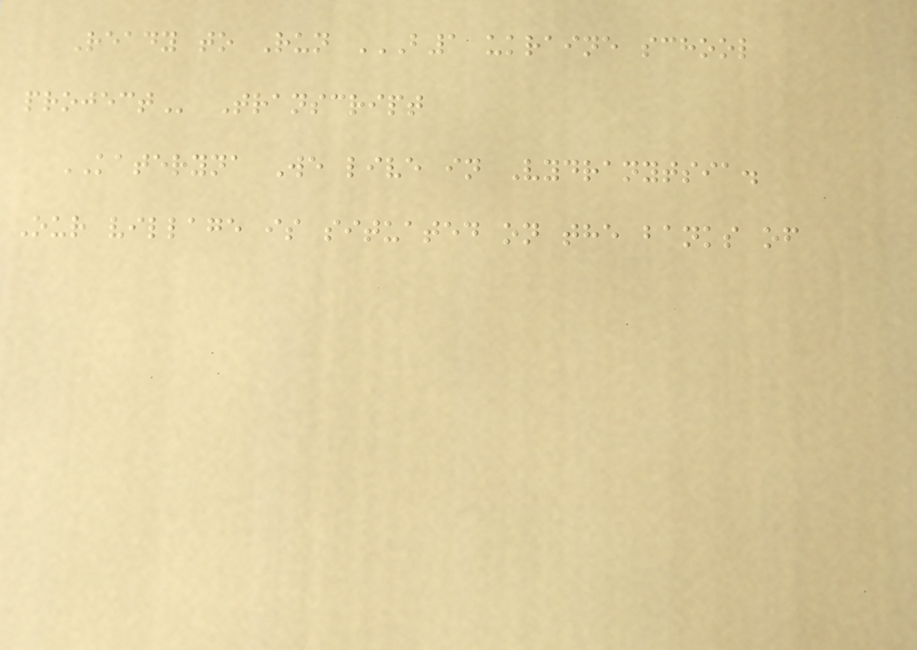Ready to Run B1 UKRAINE SCHOOL
PROJECT Transcript
KATERYNA We live in Vydranytsia.
Our village is situated on the banks of
